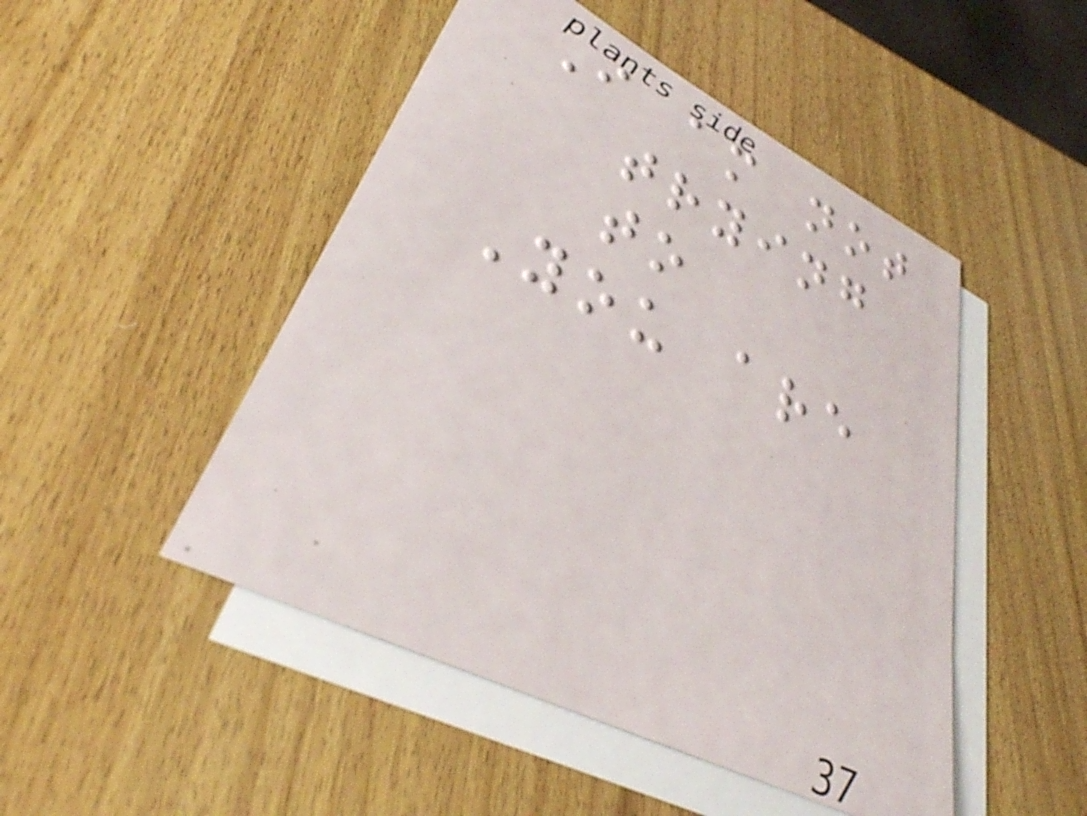I am not
trying
to
You are
